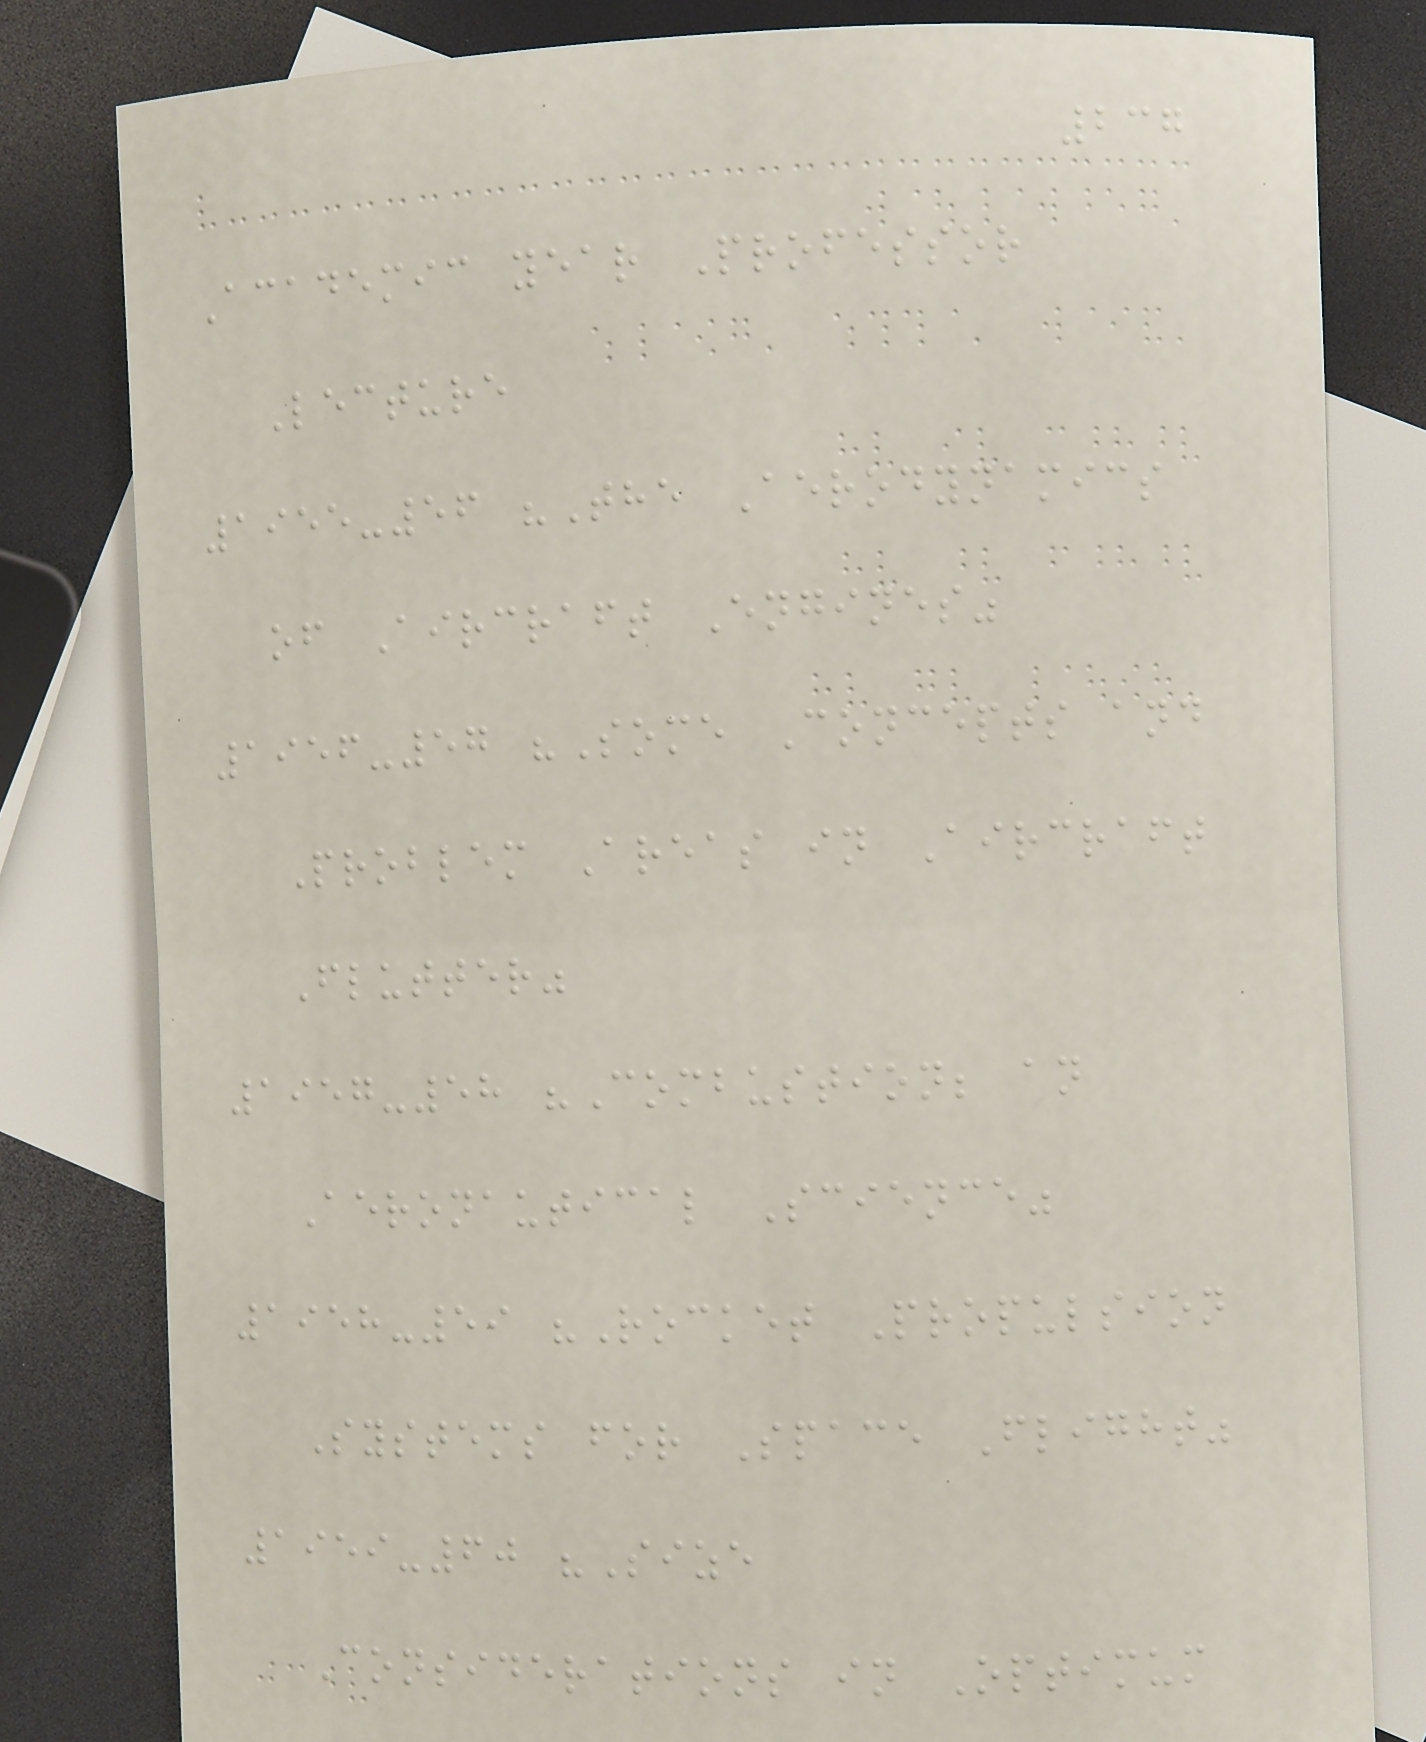237
Academic year Professor
Lecture
1955-56 "The Aerodynamics
of Aircraft Engines"
1956-57 "Some Concepts and
Problem Areas in Aircraft
Flutter"
1957-58 "Combustion; an
Aeronautical Science"
1958-59 "Rocket Propulsion
Systems for Space Flight"
1959-60 "Size
Considerations in Optimum
